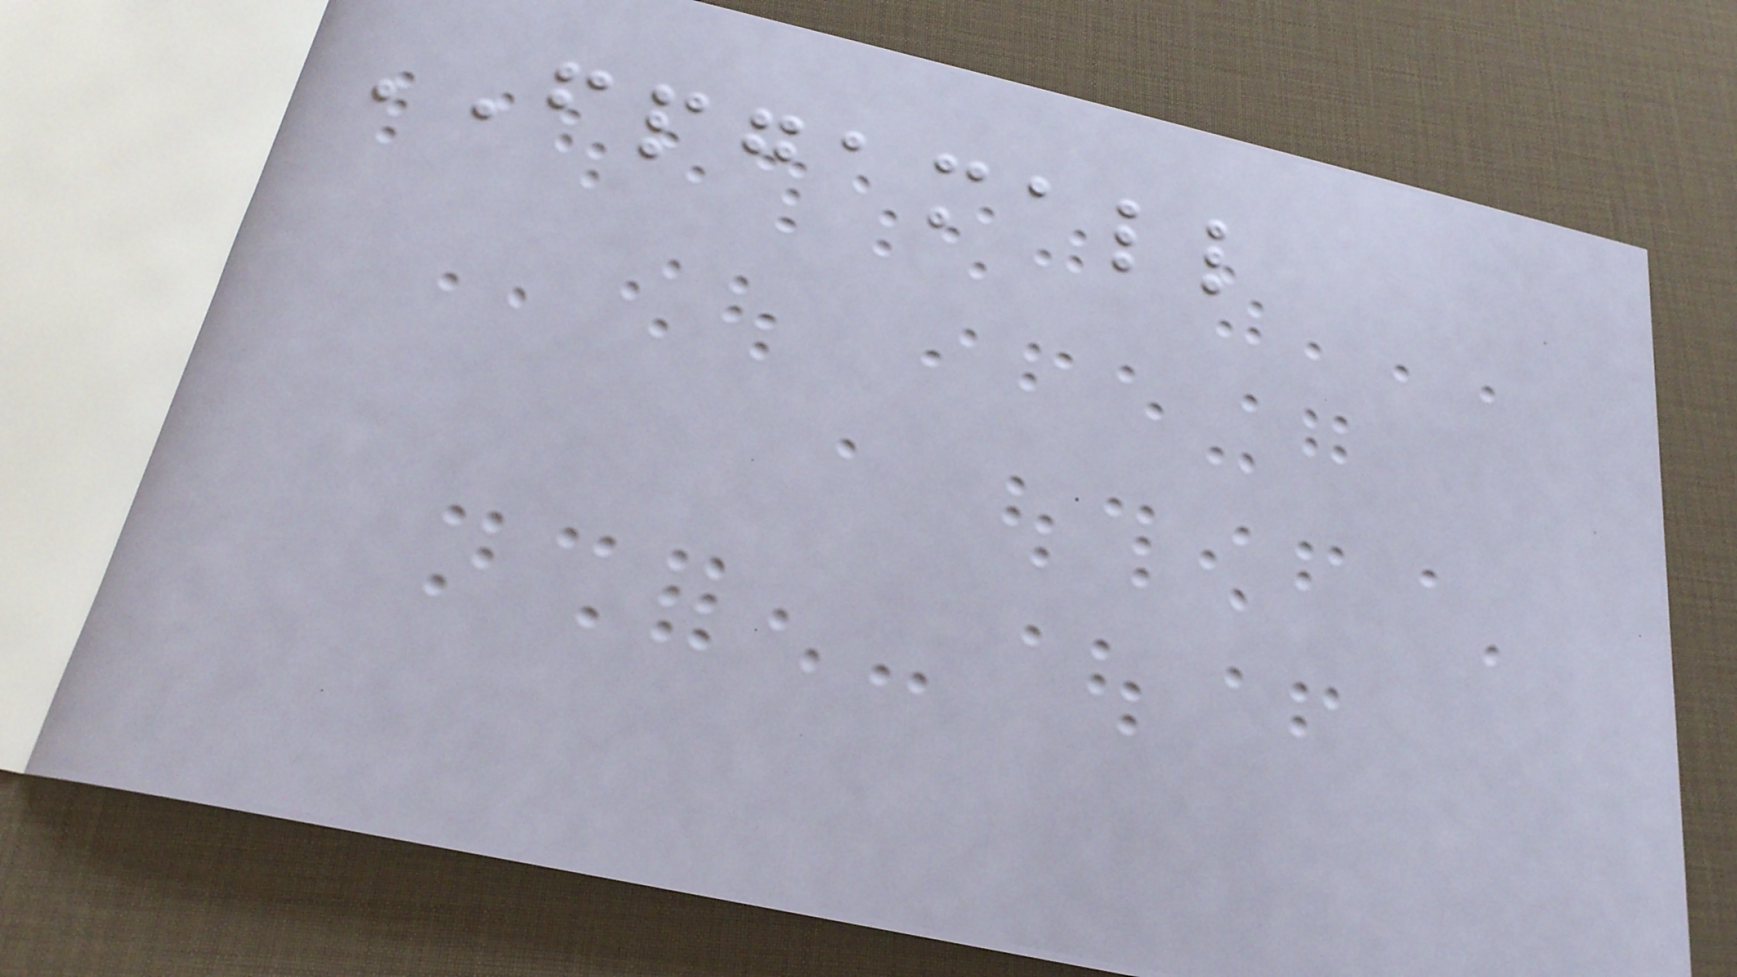FPGAMALL
